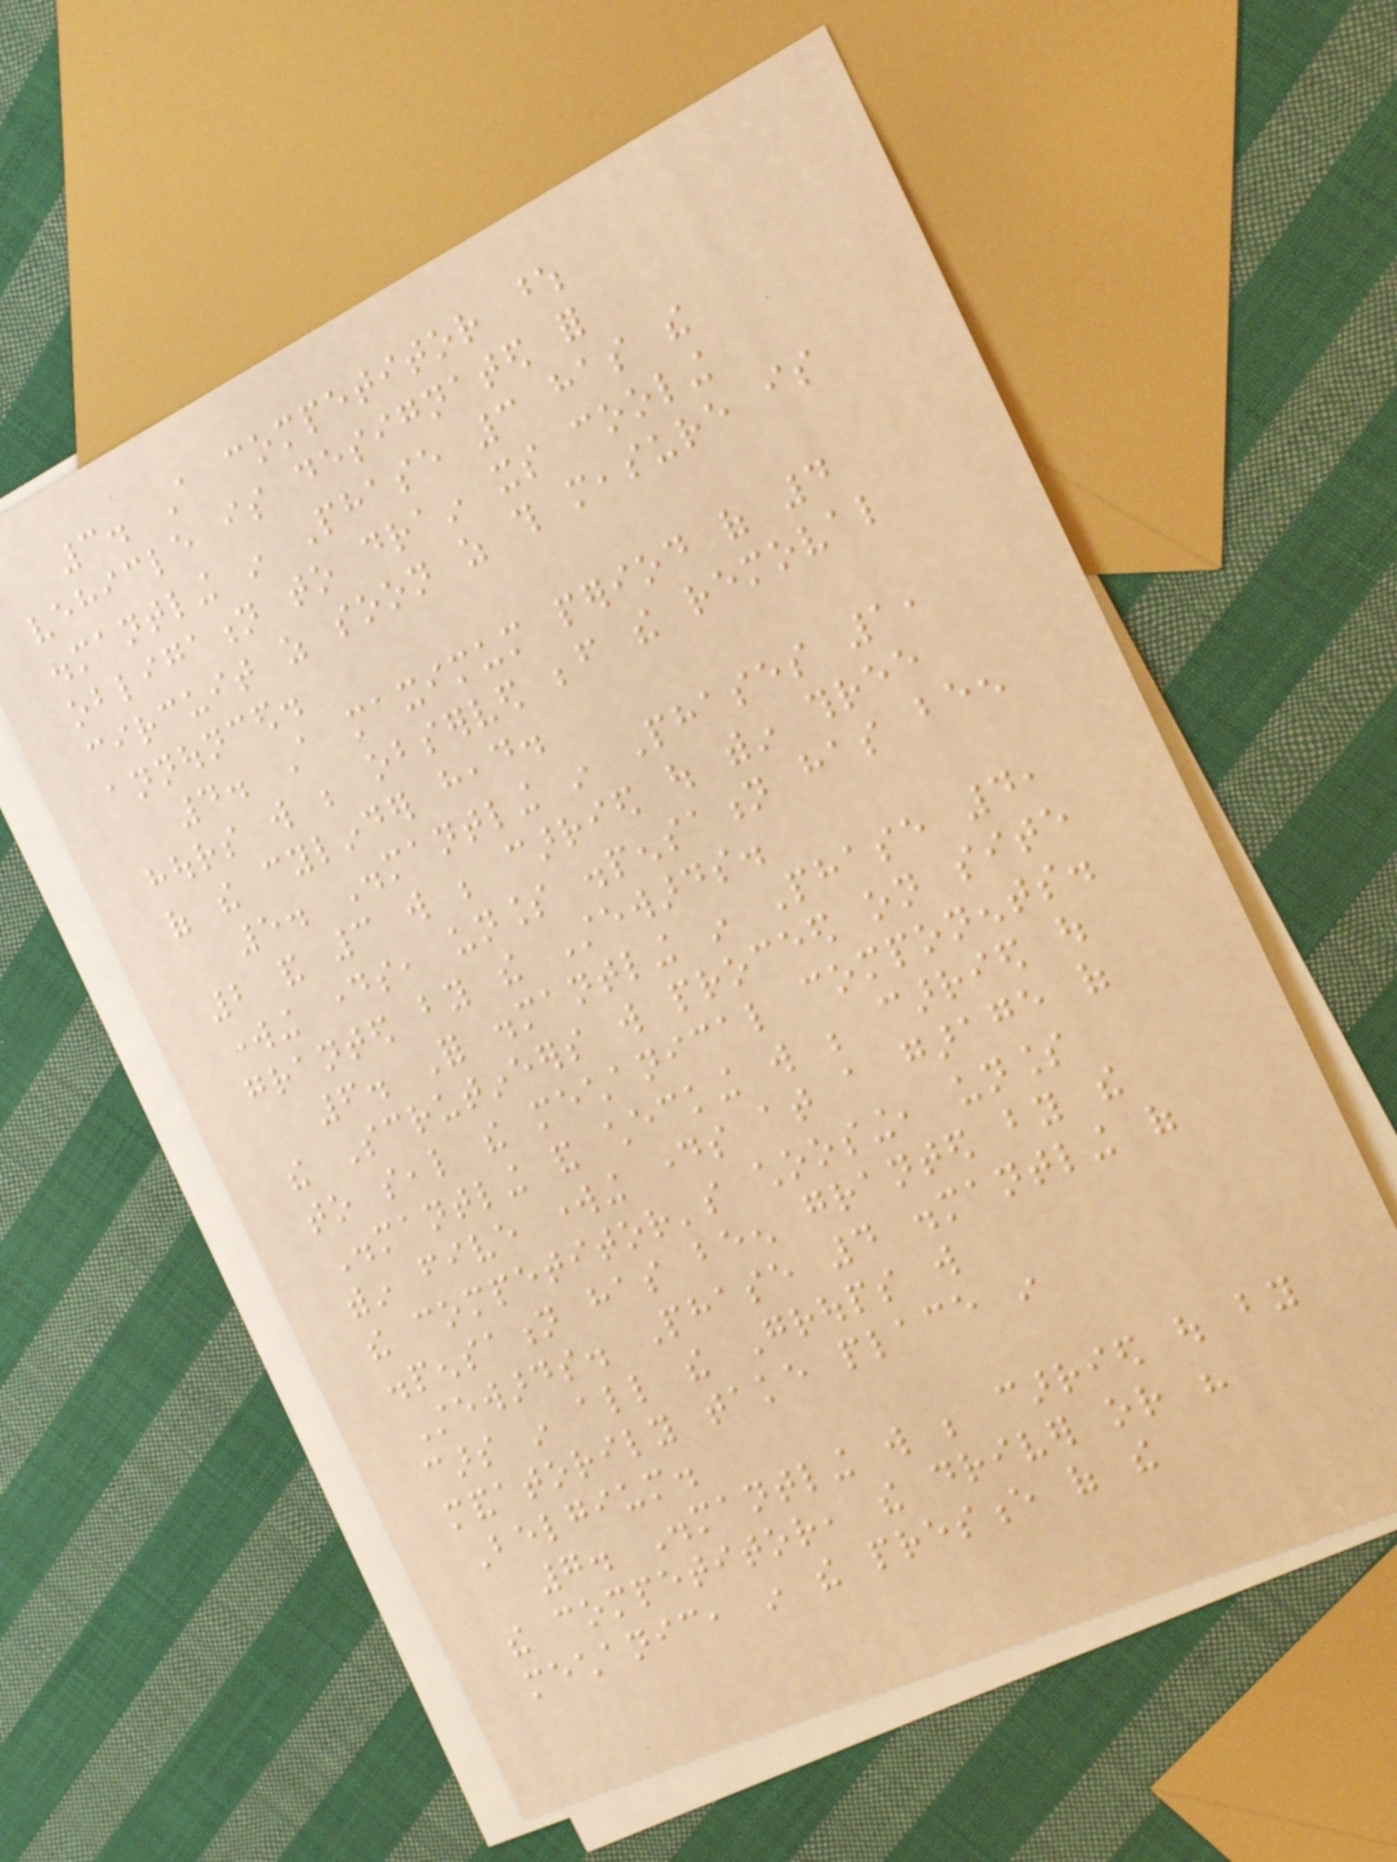3. A competitor whose
vehicle is designated for
dismantling in Phase 3 has the
obligation to drain its cooling
circuit as soon as this measure is
announced.
4. A maximum period of 4
hours will be observed before the removal
of the cylinder head.
5. Dismantling in Phases 1,
2 and 3 will be carried out within three
working days, unless dispensation has been
granted by the Stewards.
6. For dismantling in Phase 4,
the Scrutineers will proceed on site
to seal the mechanical components.
Dismantling and checking will be carried out
within five working days at a garage of
the competitor's choosing, unless
dispensation has been granted by the
Stewards. Phase 4 dismantling of
cars in all the Groups will
mandatorily take place in
Belgium.
7. Dismantling will be carried out by
the competitor, the driver or his
mechanic, in the presence of the
